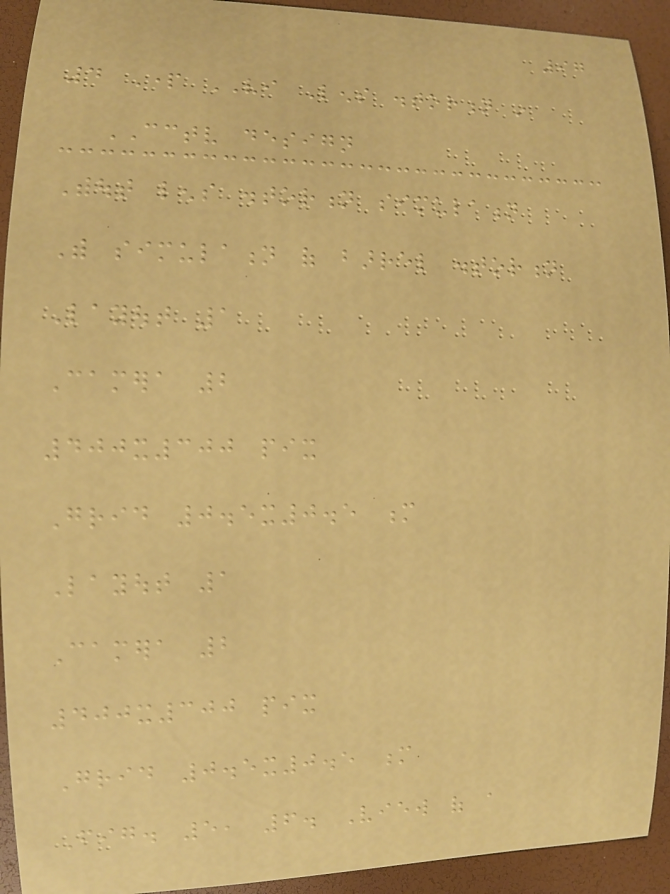97
4 Part VI Lens distortion in
CCTV design
Without lens distortion simulation
With simulation of barrel distortion
Layout 1
Camera 2
400x300 pix
Grid 0.5x0.5 m
Layout 1
Camera 2
400x300 pix
Grid 0.5x0.5 m
Fig. 5, 6. View of a
